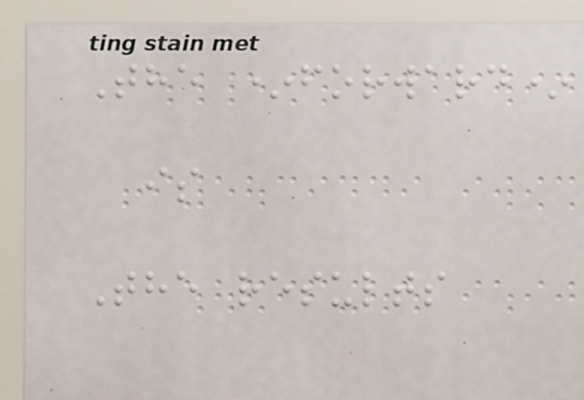The *forward*
is
The results
